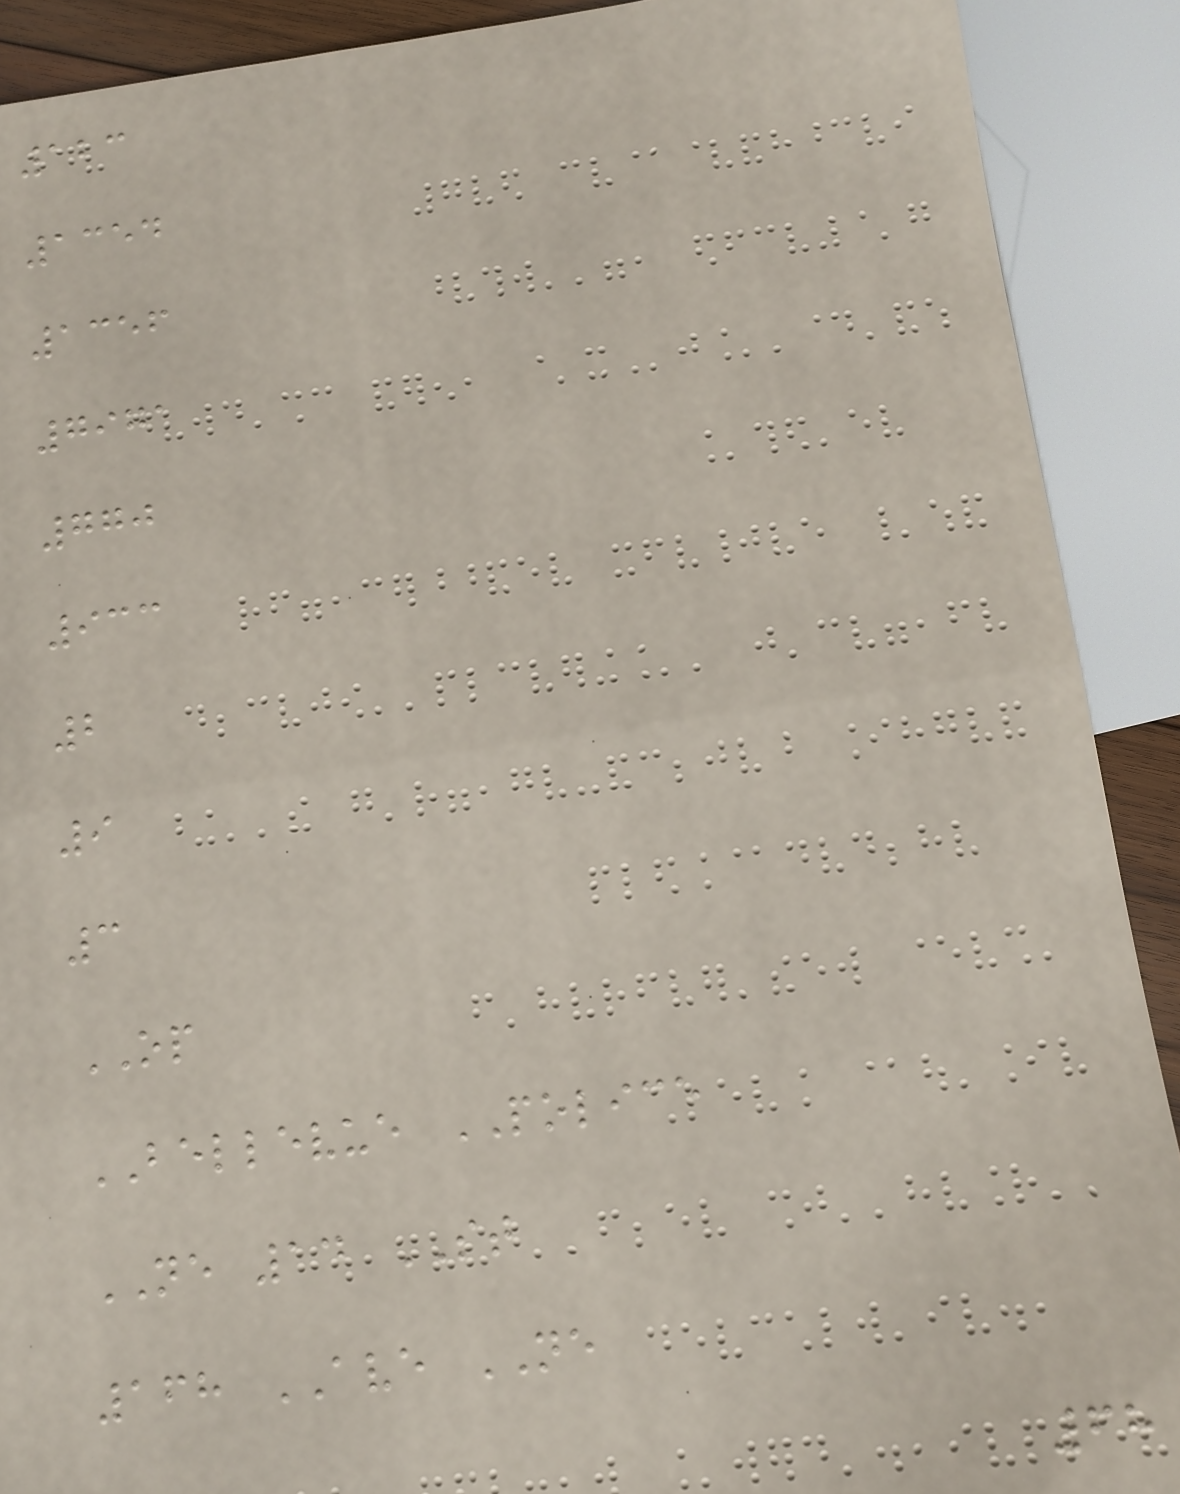123
1354
1356
7971
770
933
2
9
3
OP
BELLEVUE POLICE
NE 14 ST
168 AVE NE
68
